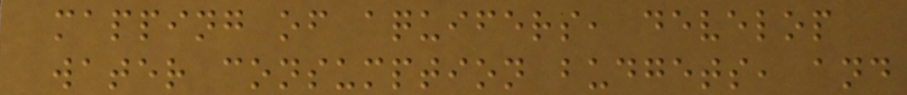mapping of aquifers, develop
water consumption budgets, and
